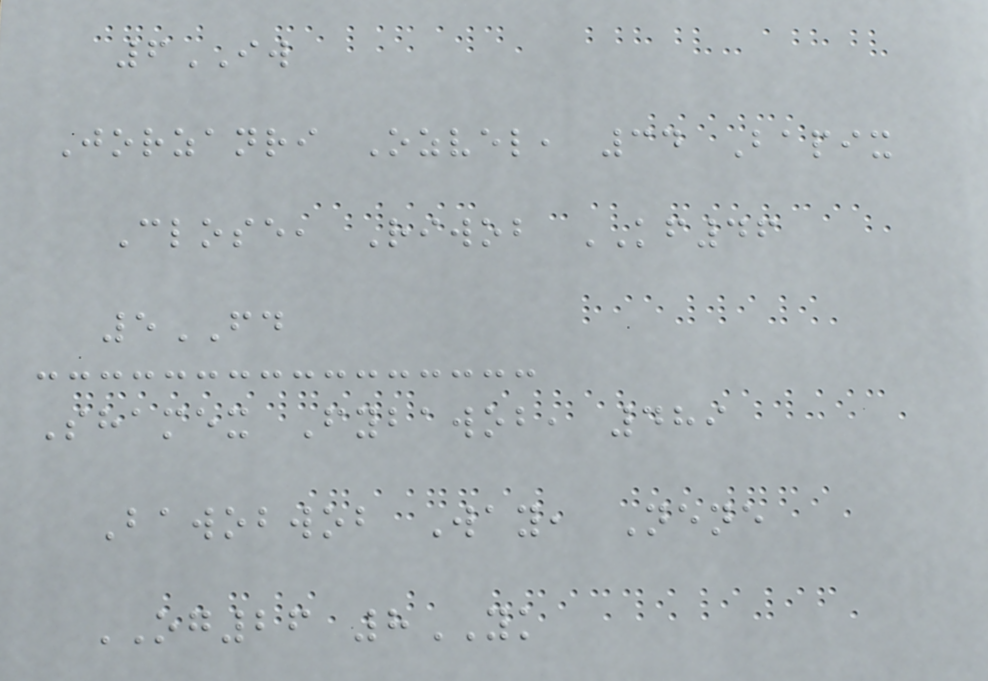6IW
Jorzanri Ozvel, 34 Bapix
Close, Riwob KF46
5FD
Shamex Fybawob, 489
Bawobwob Way, Nene
OG26 8YK
